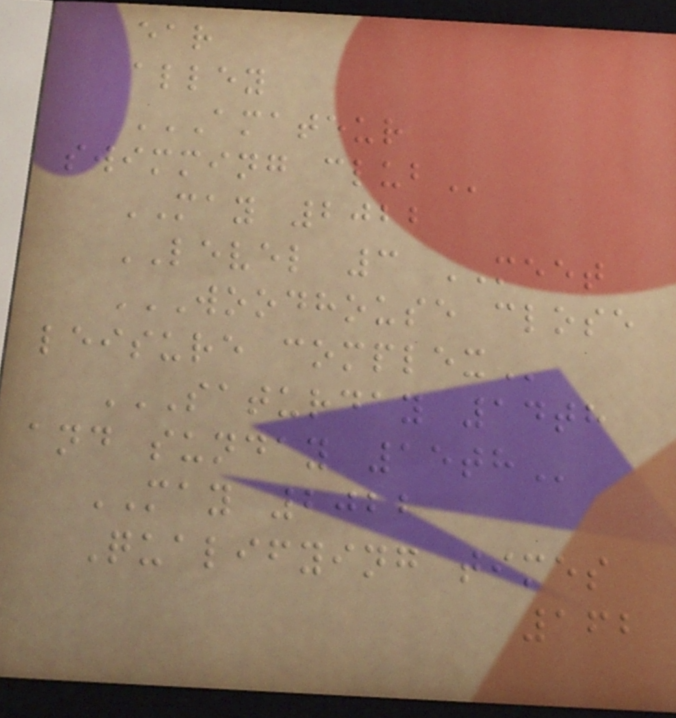ear
alley
AMATEUR
SWIMMING CLUB
MAY 2022
LEVEL 3 MEET
WOODHOUSE CLOSE
LEISURE COMPLEX
SATURDAY 14TH
AND SUNDAY 15TH
MAY 2022
Qualifying times
162
